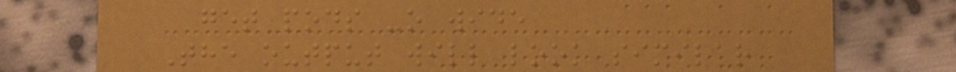get pods -o wide
The output will look similar
